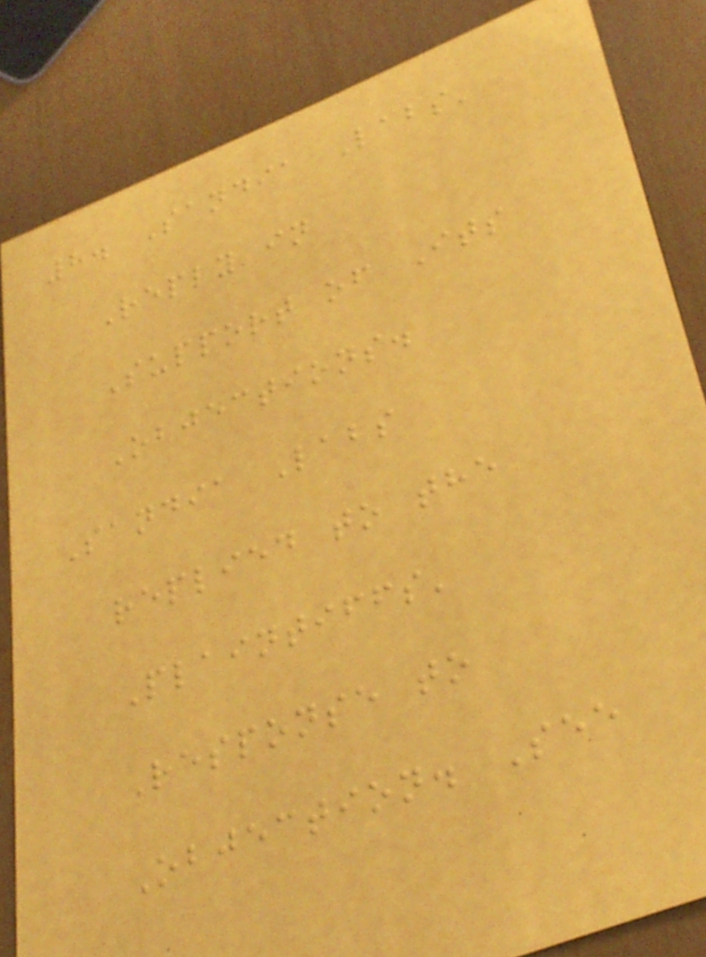8. Sandia Labs'
Reply in
Support of Its
Objections.
Sandia Labs
replied to the
Plaintiffs'
Response to
Objection. See
